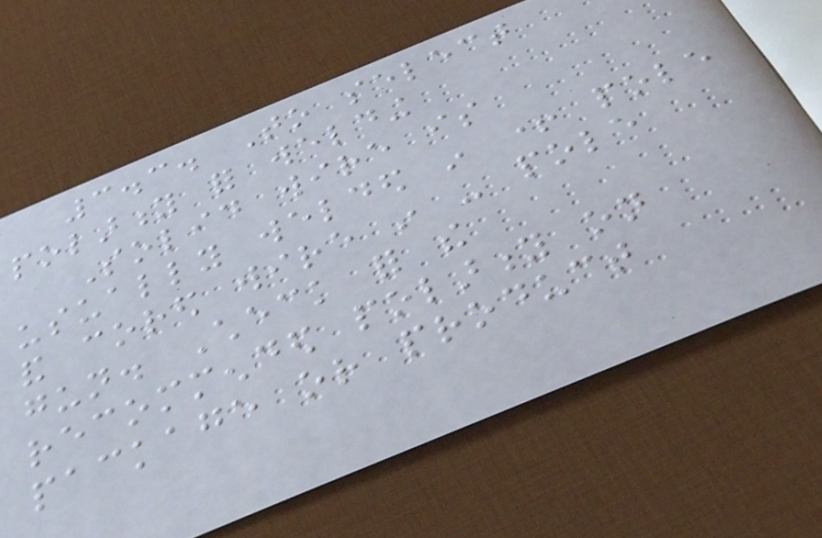3.3. To select
polarity for welding
Solid wire is
usually welded in + pole
and cored wire in - pole
gun. Check for the
recommended polarity on
package or product
